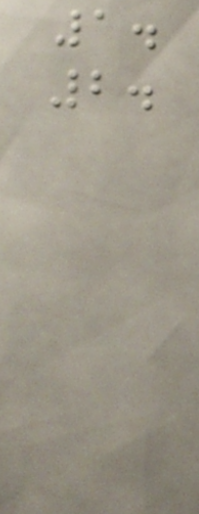1.
2.
